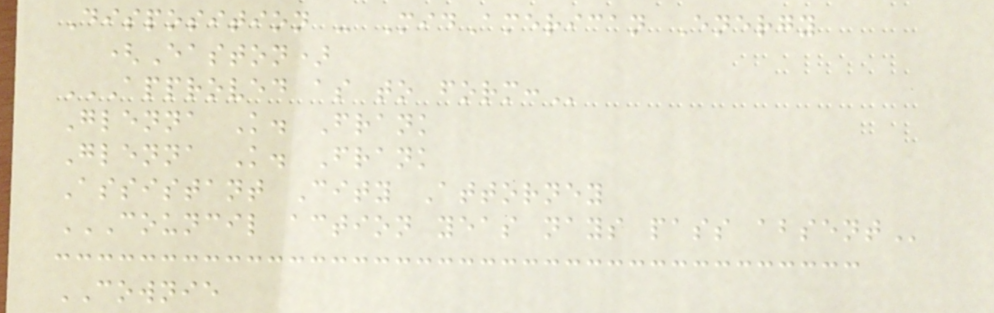Disposition - MidAmerican Energy
(Easton)
APPROVED AS TO FORM:
Glenna K. Frank
Glenna K. Frank
Assistant City Attorney
COUNCIL ACTION YEAS NAYS PASS ABSENT
COWNIE
